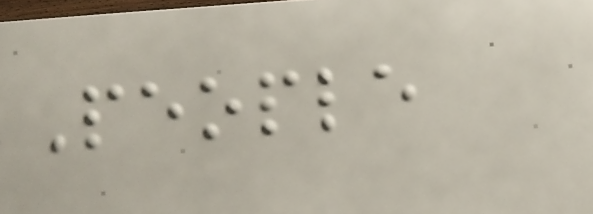People
